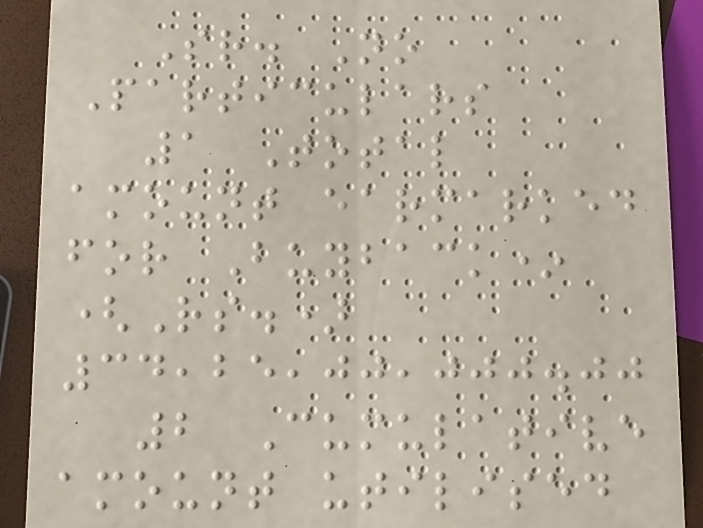Sr. No
Particulars
1 Total
amount earmarked
for Buyback*
(Rs.)
34,25,00,000.00
2 Cumulative
amount utilised
